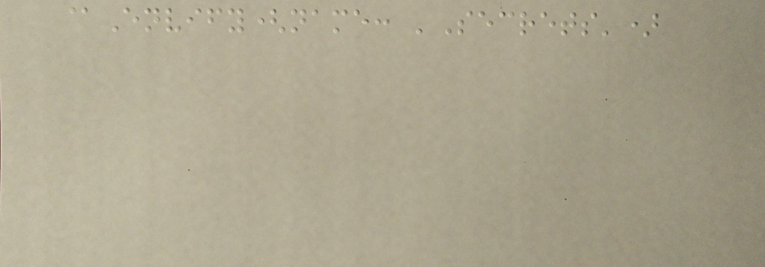@Envify(name: 'Secrets')
